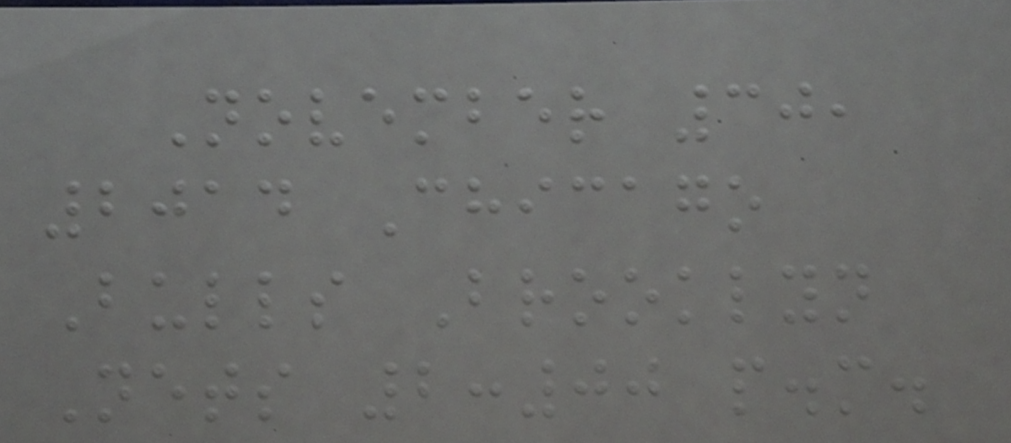November 30,
2014 Chicago
Bulls Brooklyn
Nets 2:00 p.m.
